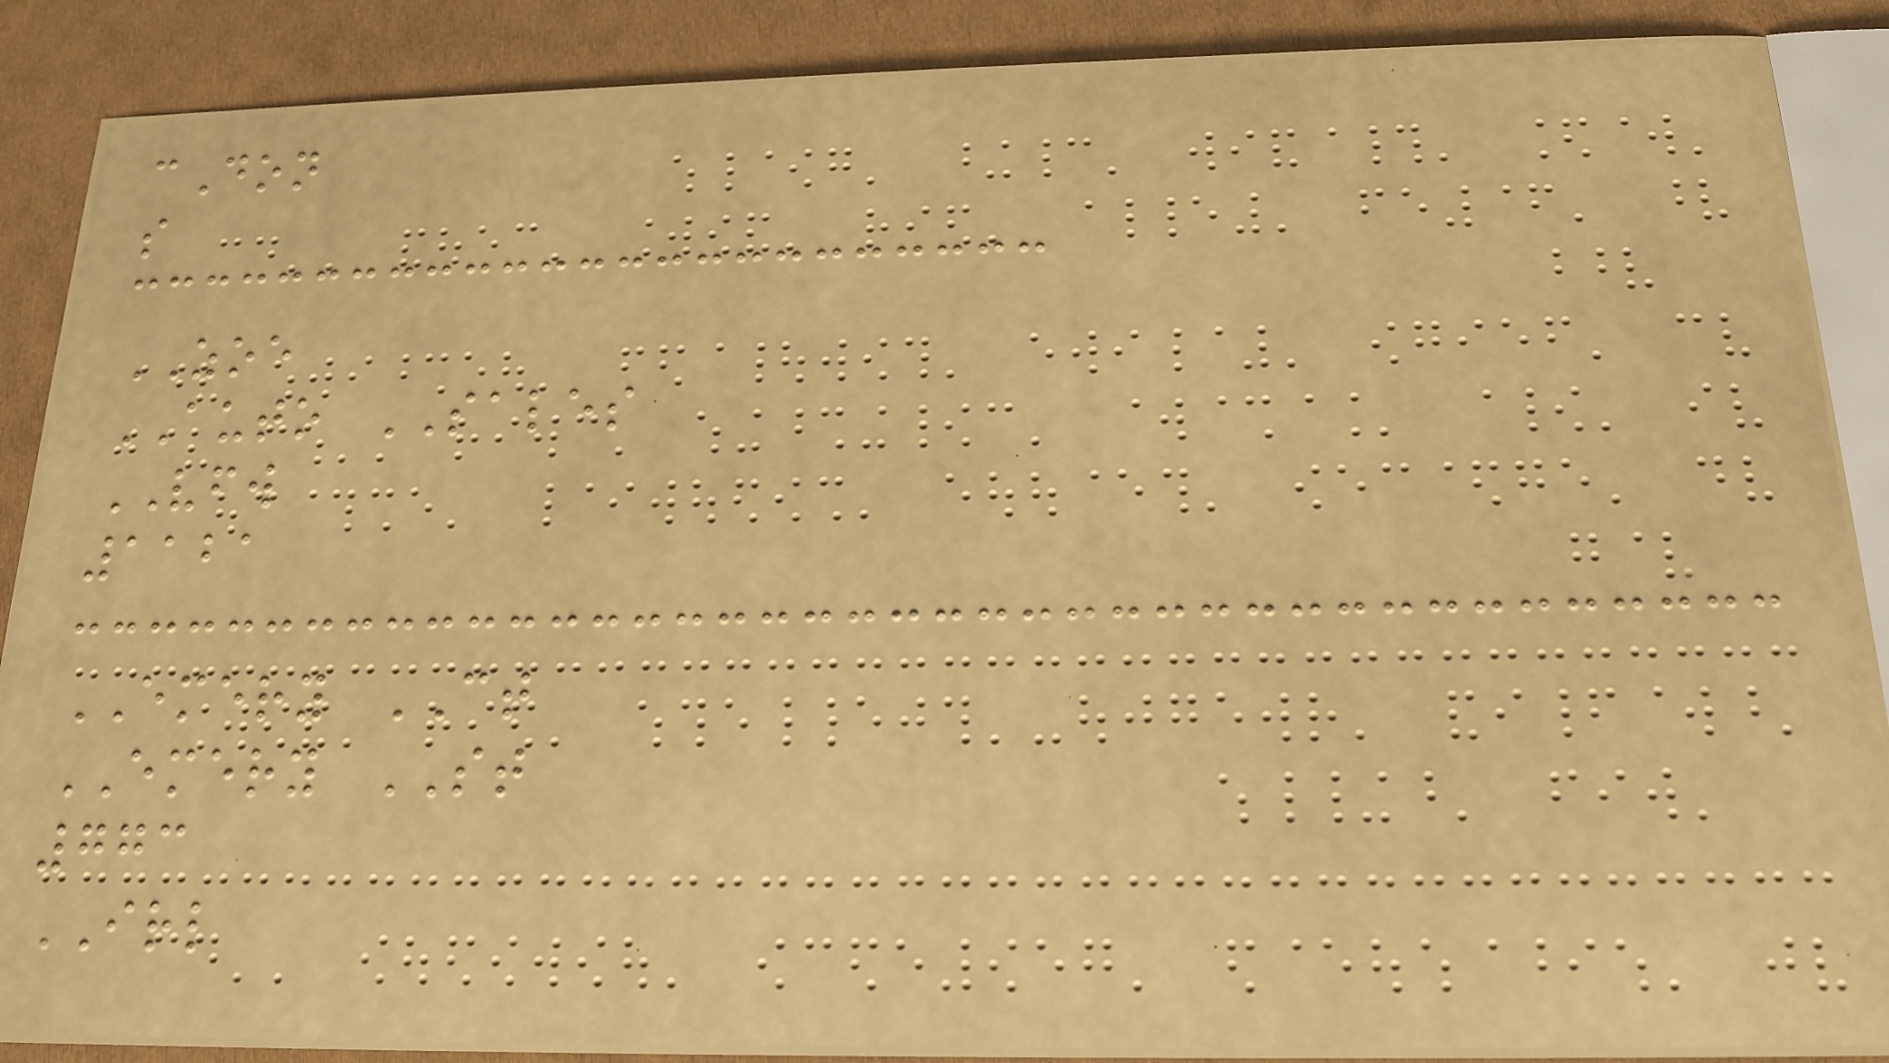cDon
s
ZOE
AUTO SALES
VFW
1121
EMERY CT
EMERY ST
773
IRL
